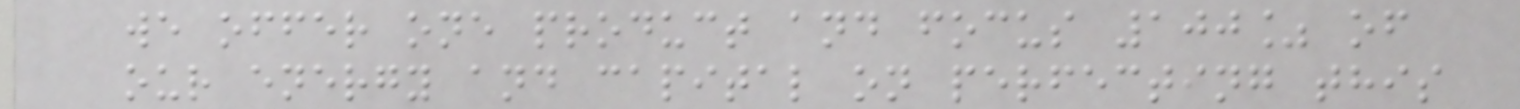we offer one product and focus 100% of
our energy and capital on perfecting this
